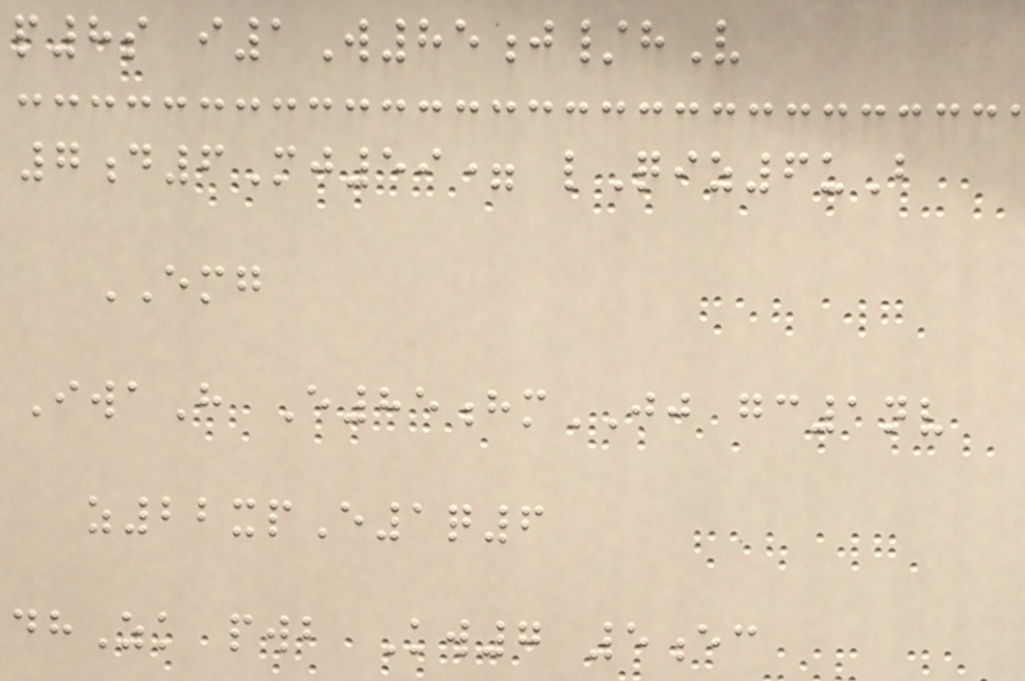p8s i1W85j/hV
7d6Mj59= lQiz6uB
EMG
IwaH E85hmJJ gc1nv
z22xpE1q6
dhZk pwb Kw7 5ec
